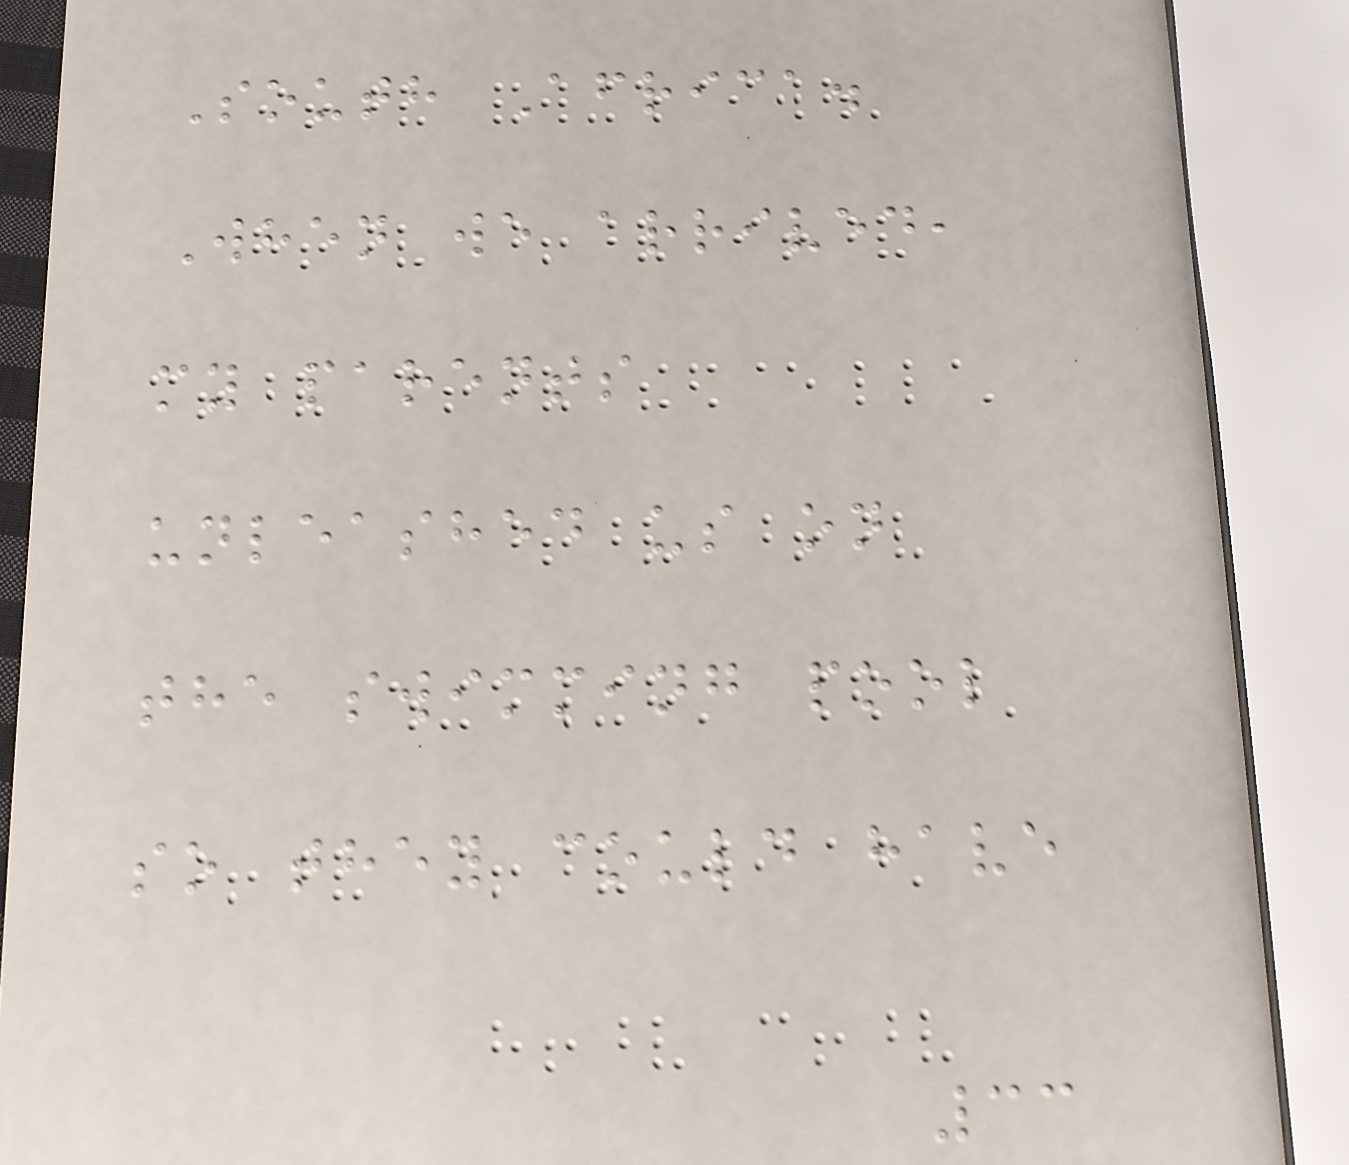South Africa.
When we arrived,
my parents
unleashed us on
the swimming pool
so they could have
33
